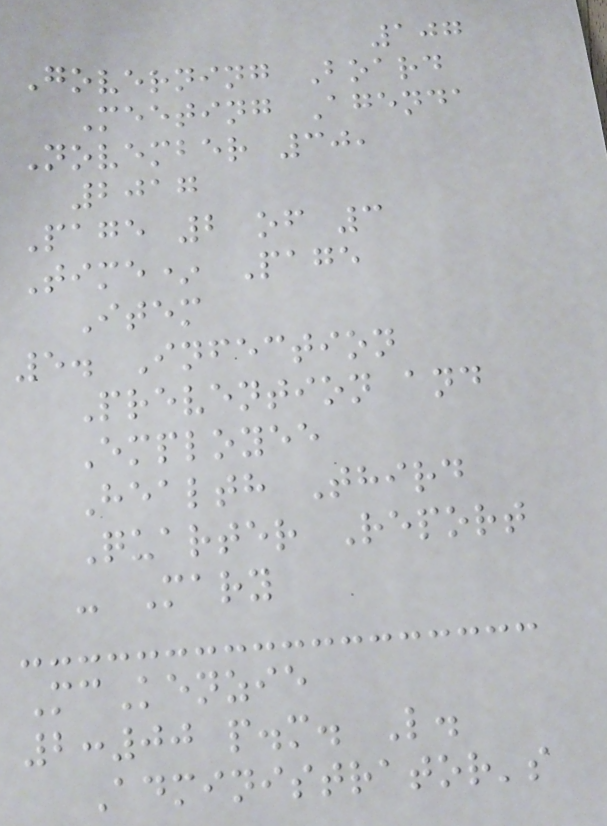107
Governing Board
Meeting Agenda
November 30,
2017
Page 2 of 3
Time* Page
Item
5. Infection
Prevention and
Employee
Health Third
Quarter Report
- Mary
McKenzie
2:00 p.m. L.
Administrator's
